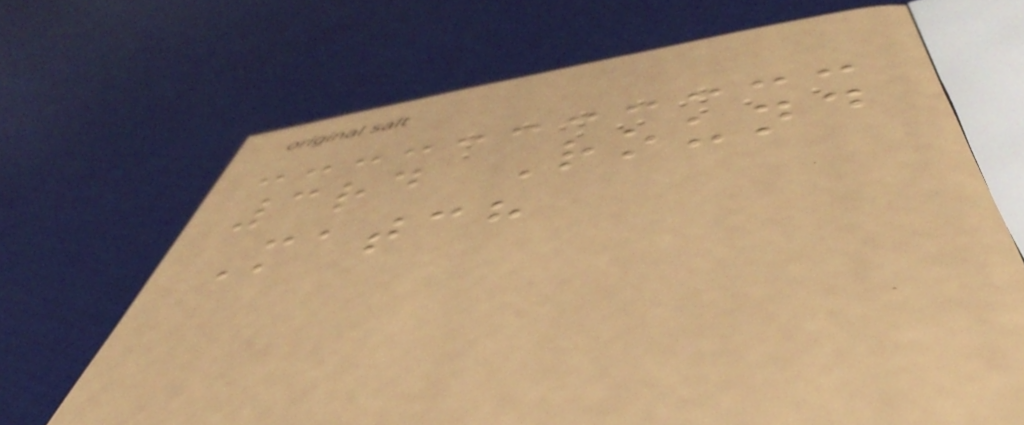3rd Round
Match
